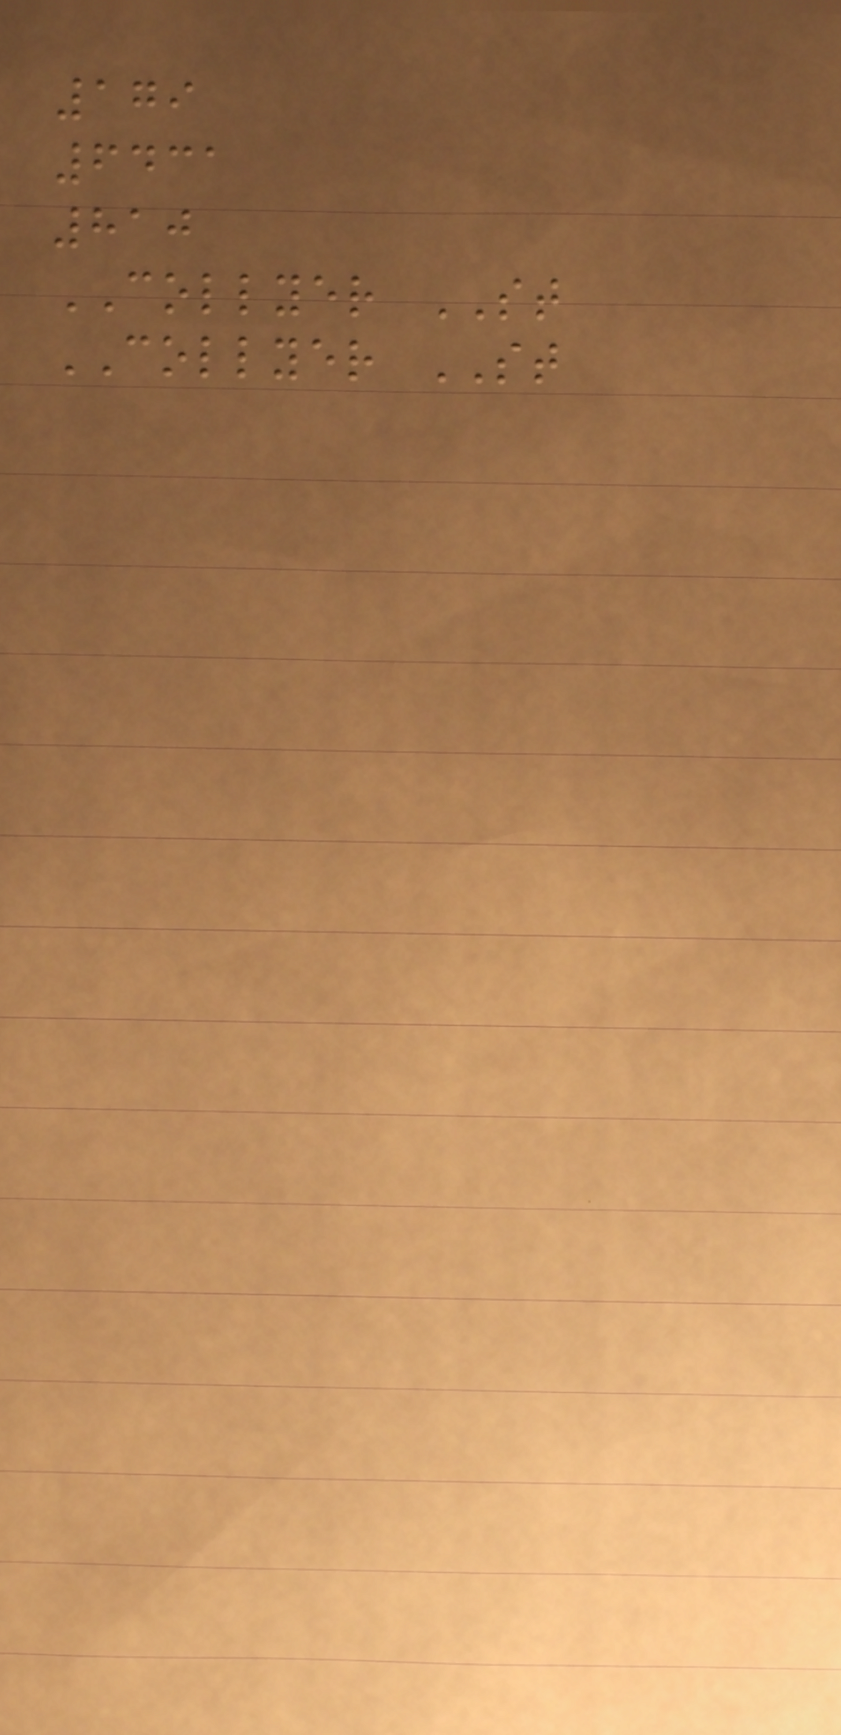179
6431
810
COLLYER ST
COLLYER ST
